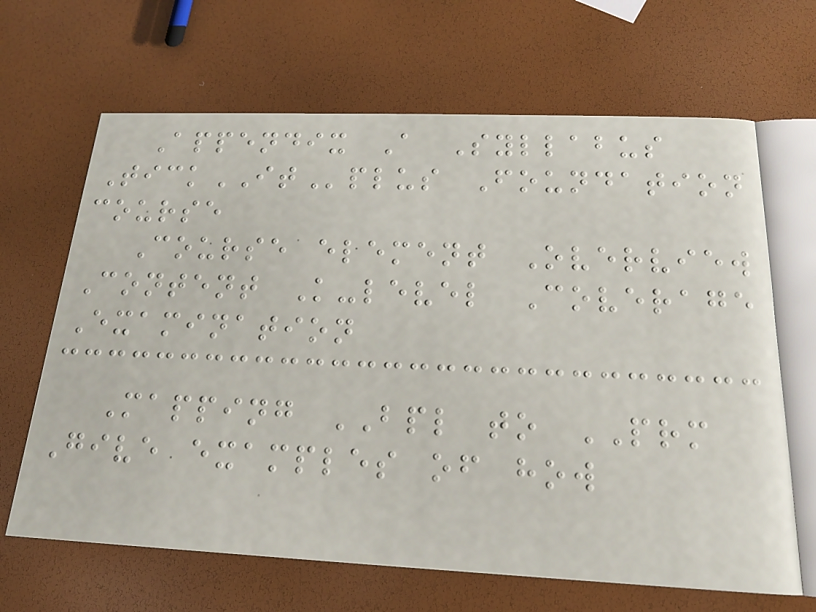Appendix A Syllabus
TickITplus Foundation
course
Course element Overview
Content K-level Coverage
Examination
Mapping BPL to PRM
Give examples of how
